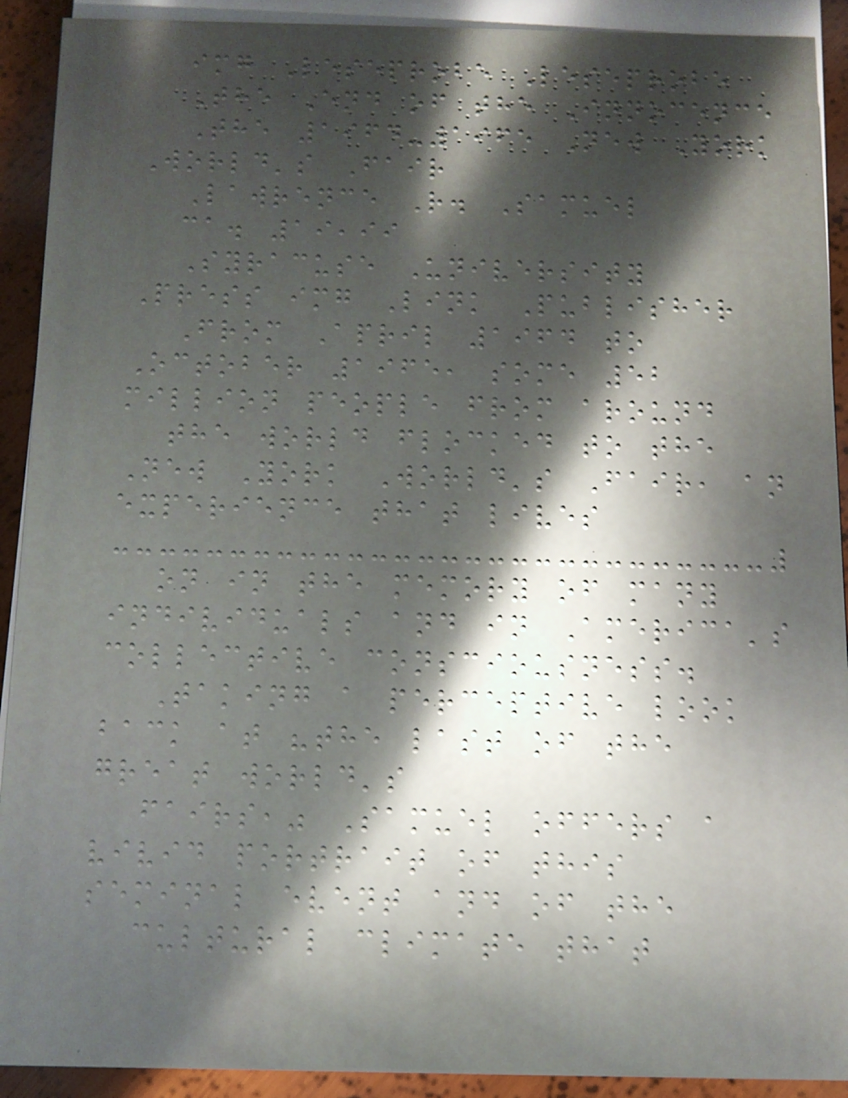img Leseprobe Leseprobe
The End of the Innocence
The 1964-1965 New York
World's Fair
Lawrence R. Samuel
ca. 19,99
Syracuse University
Press img Link Publisher
From April 1964 to
October 1965, some 52
million people from around
the world flocked to the
New York World's Fair, an
experience that lives
on in the memory of many
individuals and in America's
collective consciousness.
Taking a perceptive look
back at "the last of the
great world's
fairs," Samuel offers a
vivid portrait of this
seminal event and of the
cultural climate that
